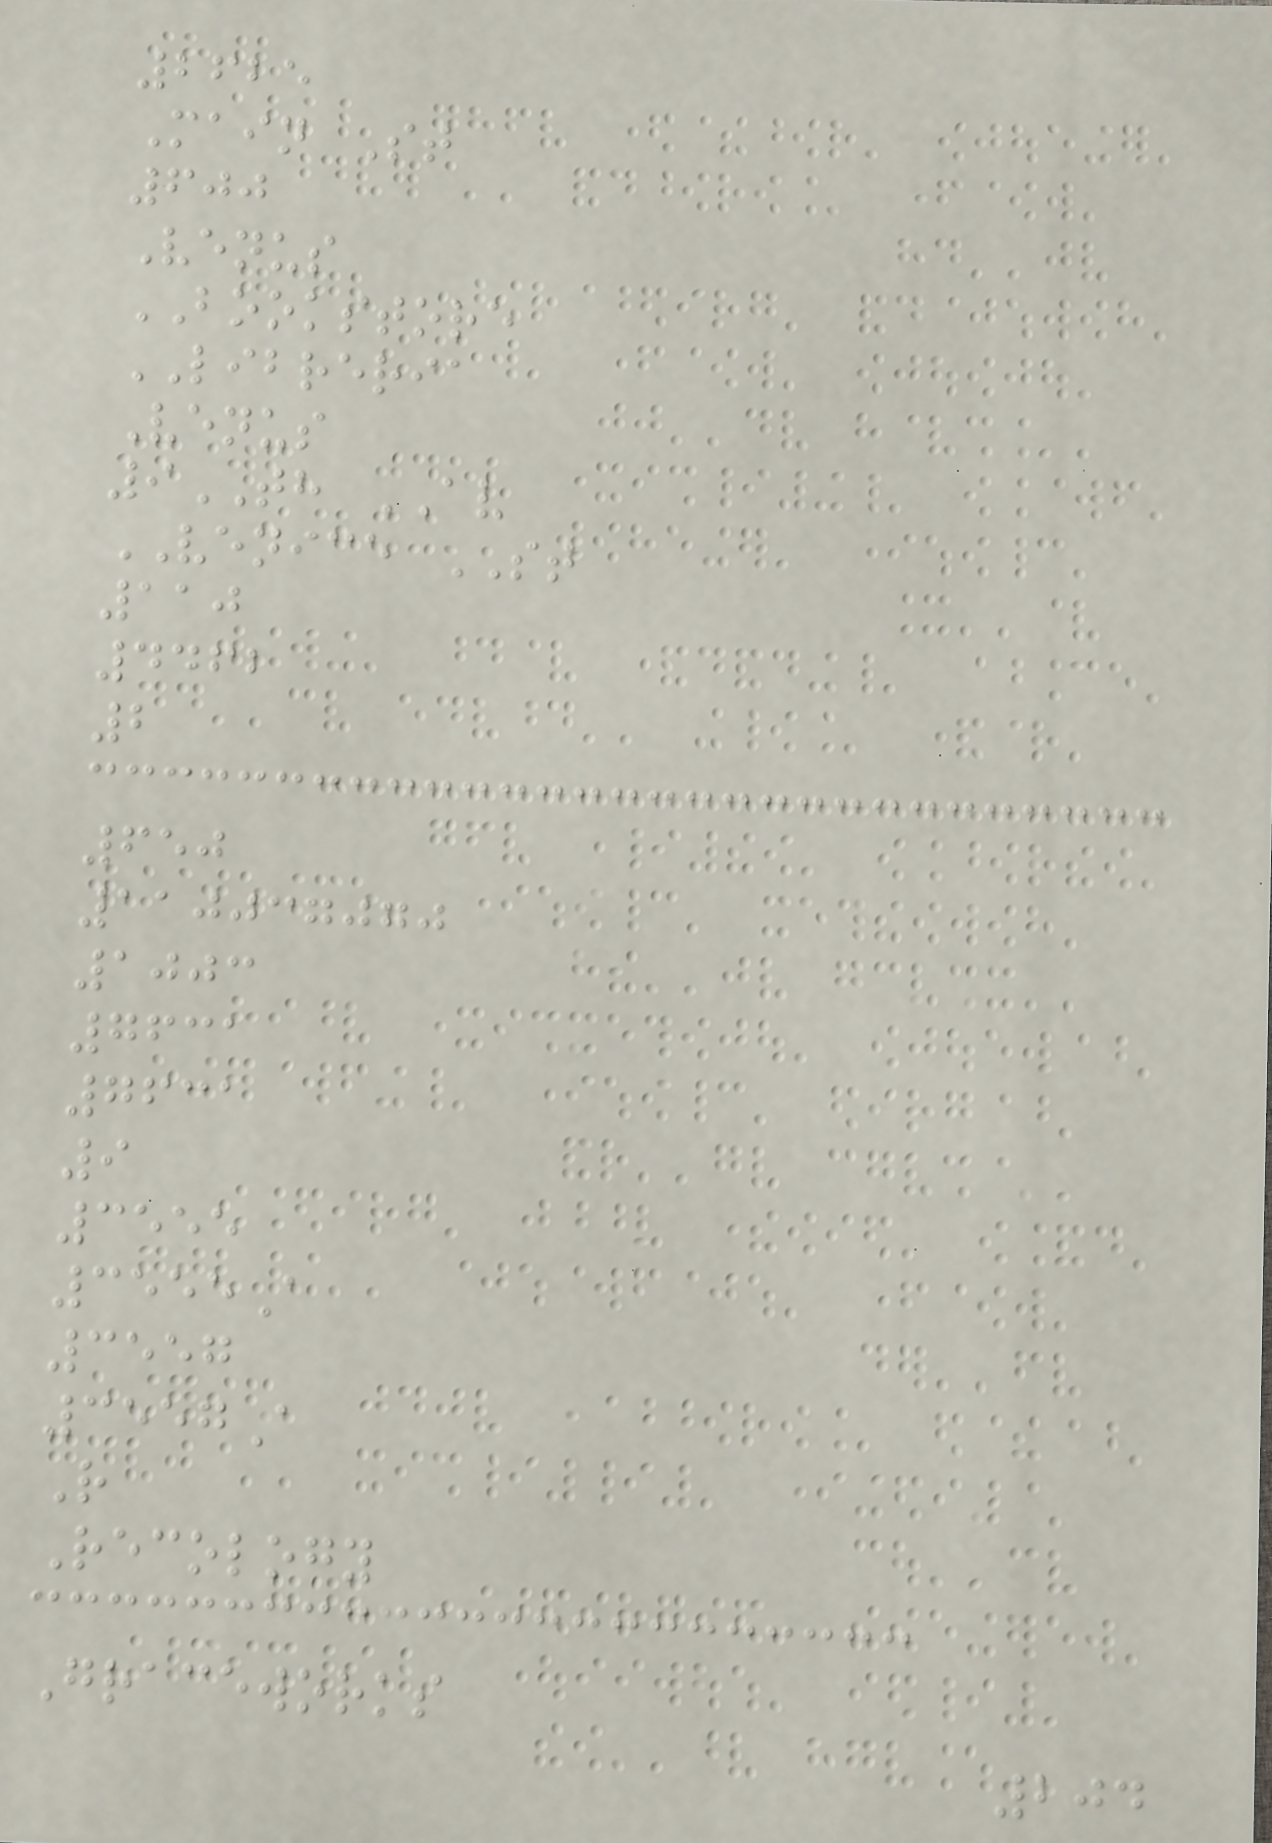2625
Main St
600
Venus
BOOKSTORE
LIBRERIA
Venus
9TH AV
VENICE ST
110
4462
2
650
110037070
1003
7631
7631
9
3555
3555A
3557
3557A
R
Recology
Graceworks
204
